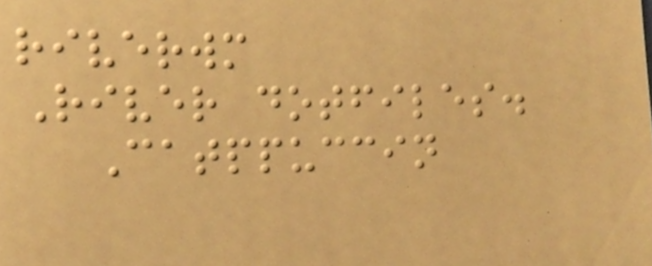riverwm
River dotfiles.
Catppuccin
